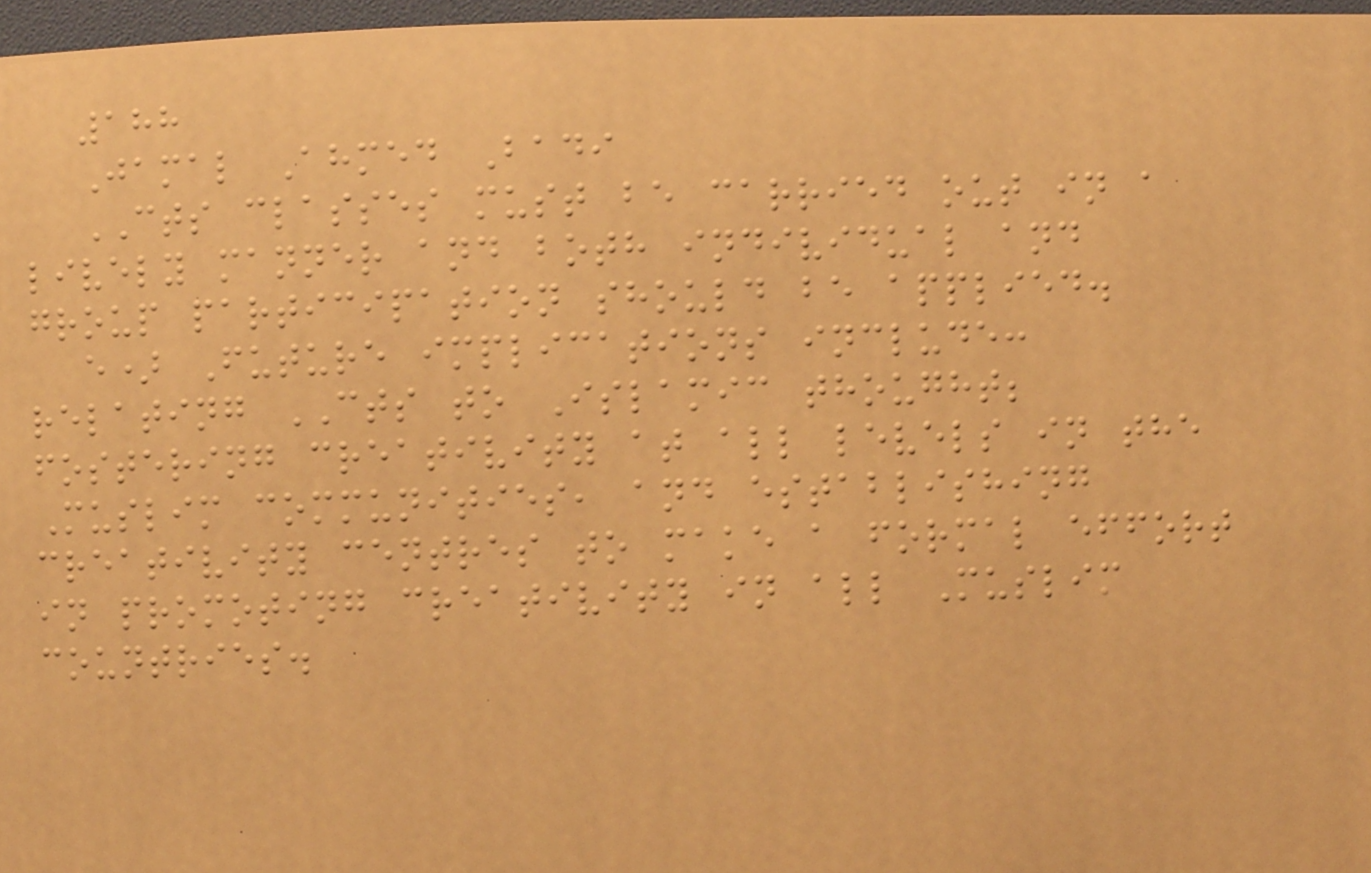188
Jamal Ahmed Badi
CTS classes must be carried out in a
lively manner and both individual and
group participation should be applied.
e) Future implications include:
relating CTS to Islamic thought;
fostering creativity at all levels in the
Muslim communities, and establishing
creativity centres to make a formal effort
in promoting creativity in all Muslim
countries.
